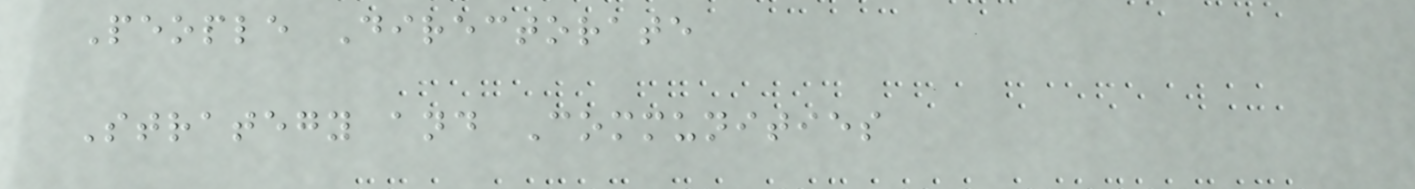People Directorate
Strategy and Communities
